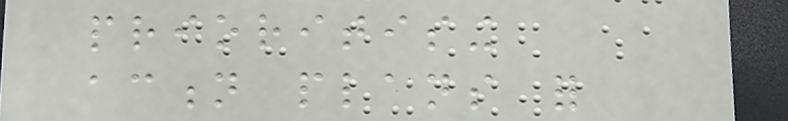prioritising
action plans for
